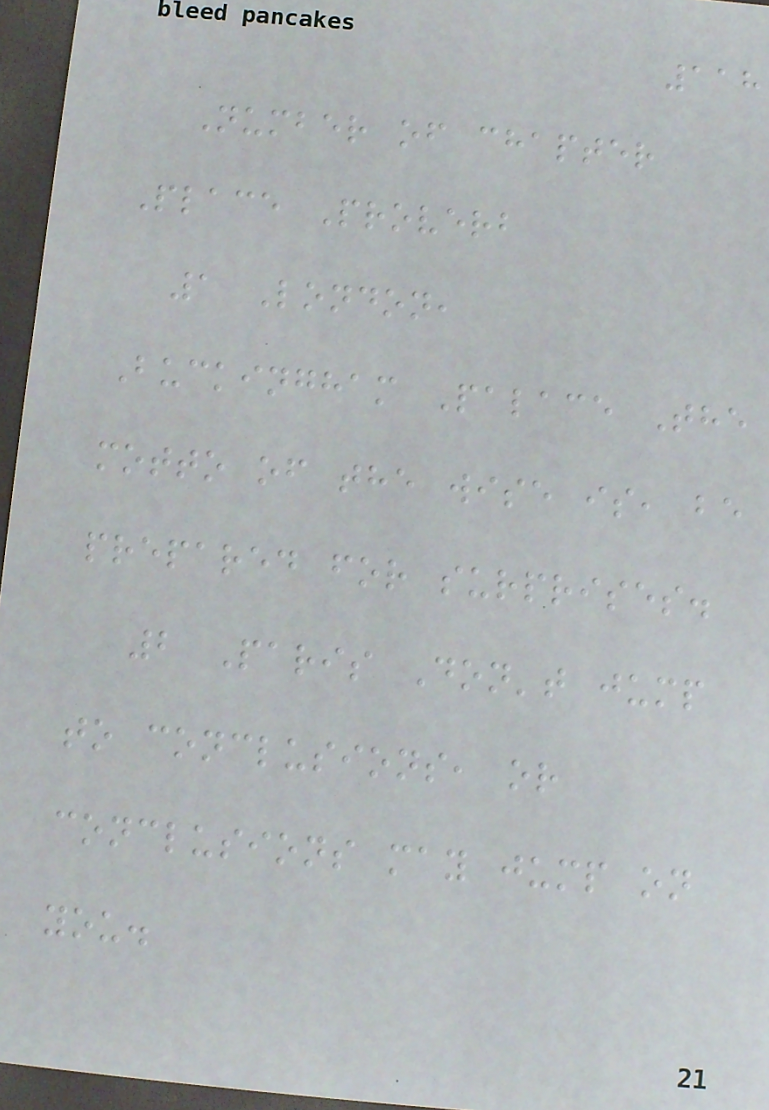118
Number of chapter
Place Proverb
1 London,
Buckingham Palace The
motto of the wise is, be
prepared for surprises.
2 Paris Don't jump
to conclusions, or
conclusions may jump on
you.
